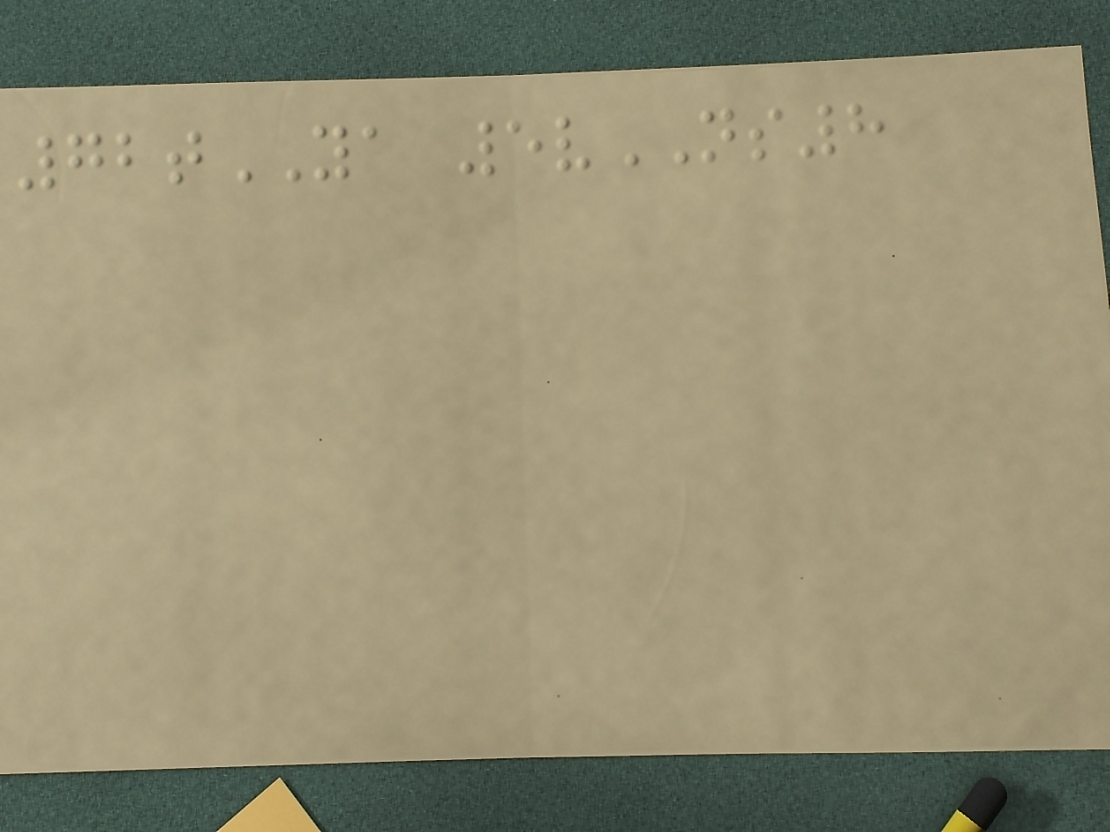72tYA 5vNS8
